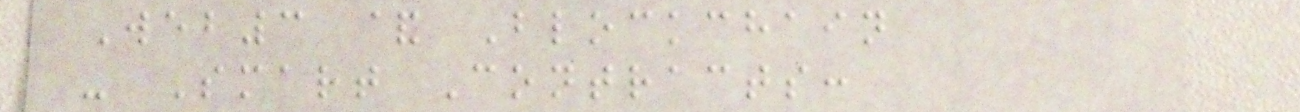Web3 & Blockchain
- Smart Contracts:
